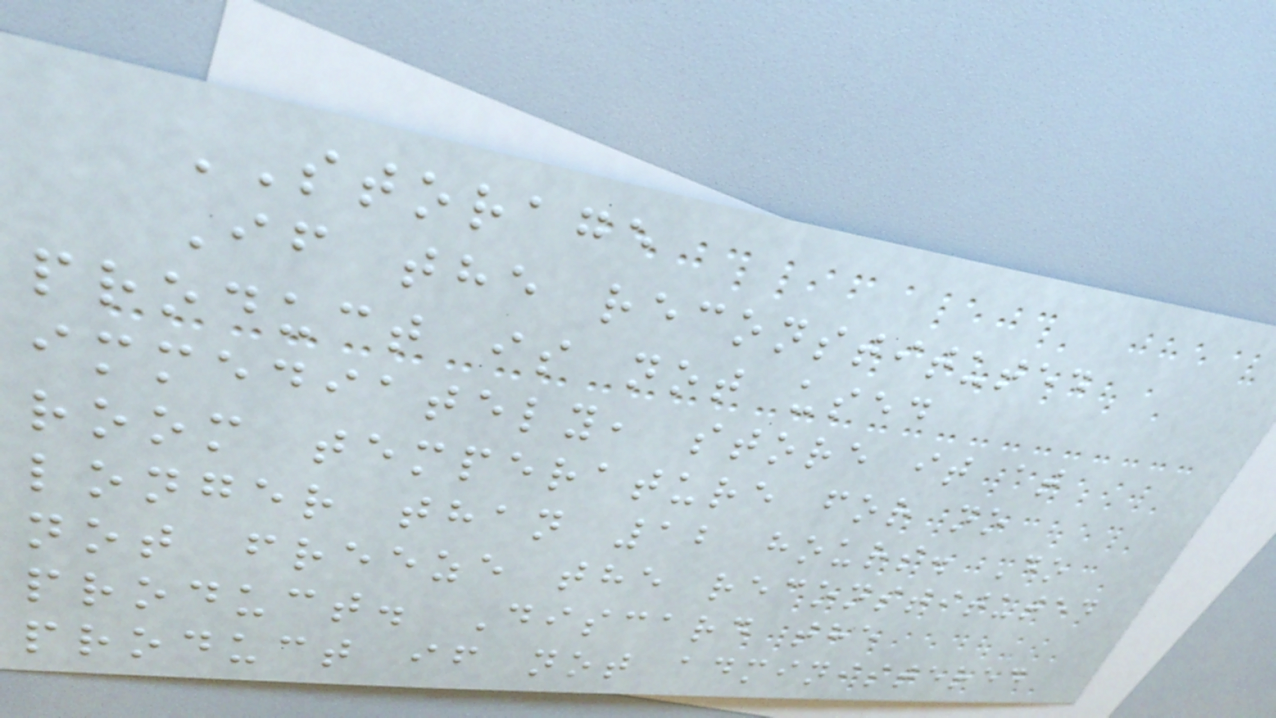STORAGE
If the reconstituted
product is not used
immediately, store it at
room temperature for no
longer than 12 hours. Do
not freeze the reconstituted
product. Discard the
product if not administered
